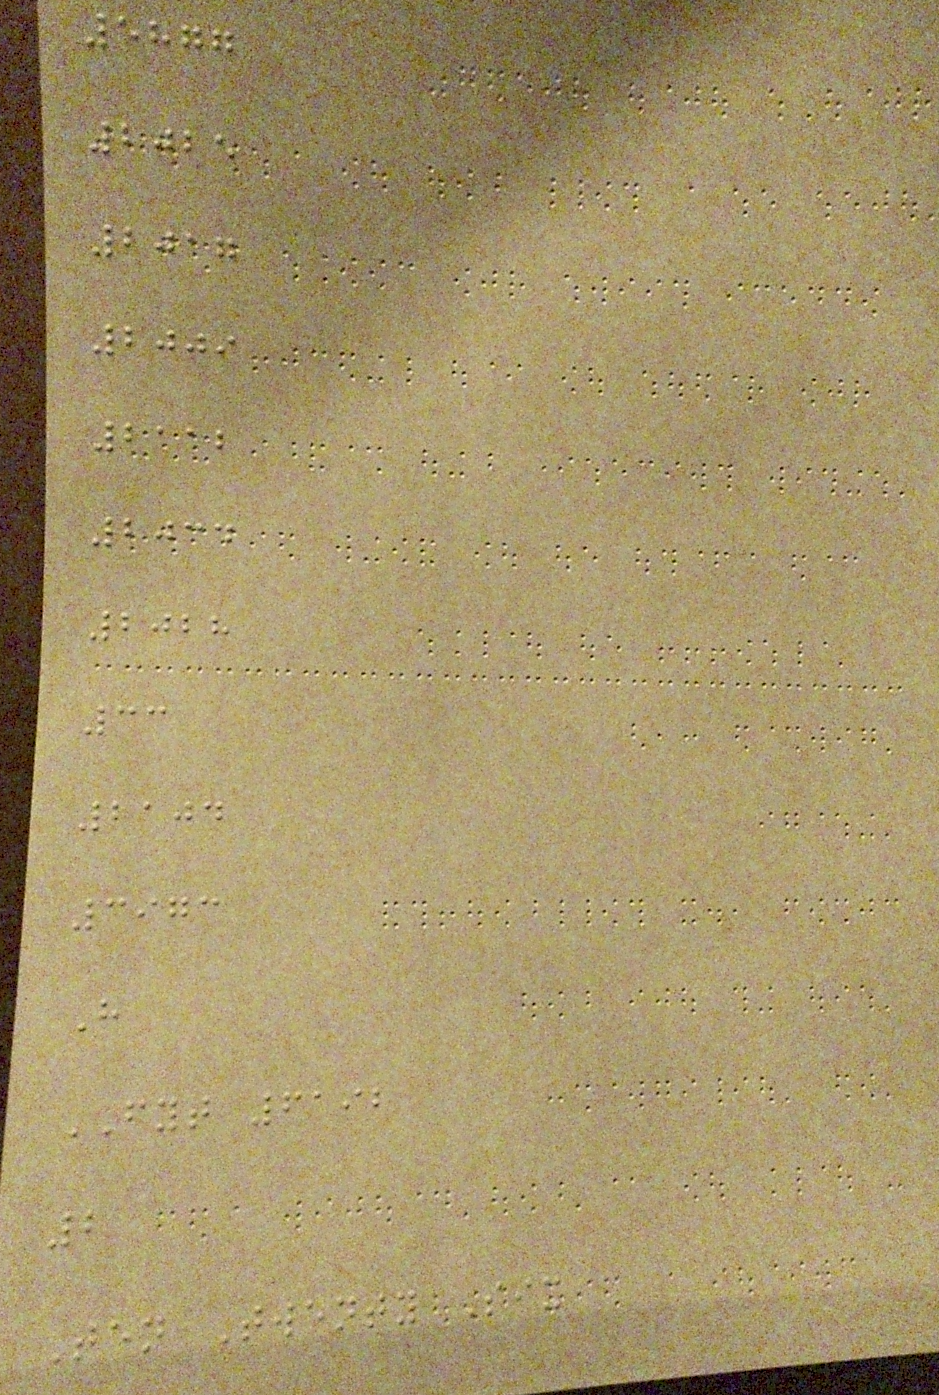5877
2025
2017
2009
2112
2034
2028
33
2104
3973
H
FYT 6192
2
Ten Twenty Six
